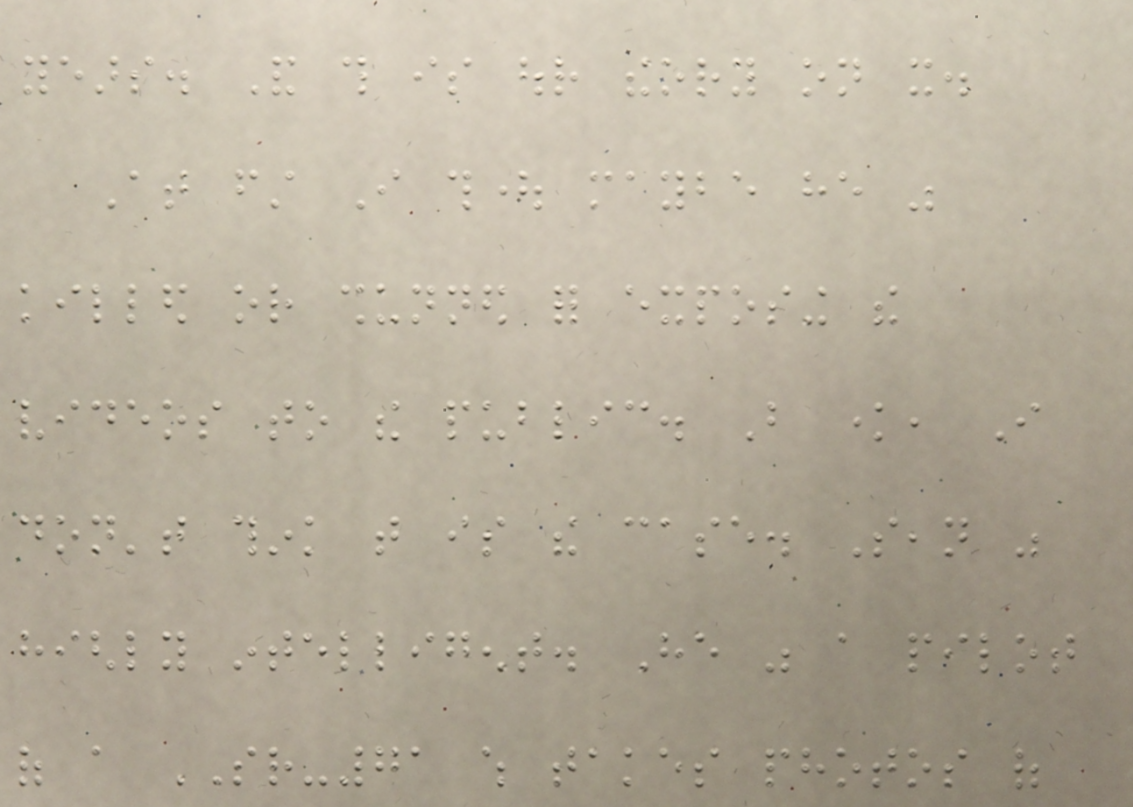years. And this is our theory on it.
At first I thought maybe he was
killed or shunned for exposing the
videos to the public. But know, I
don't think that is the case. Sean was
highly intelligent. He was a pilot
of a SR-71 which takes photos of
